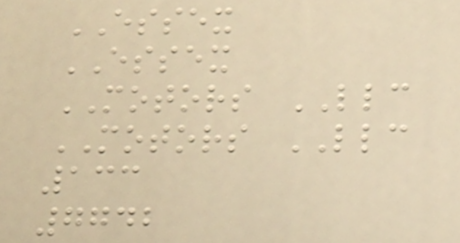ESSEX
ESSEX
MOTORS LLC
MOTORS LLC
133
7742
